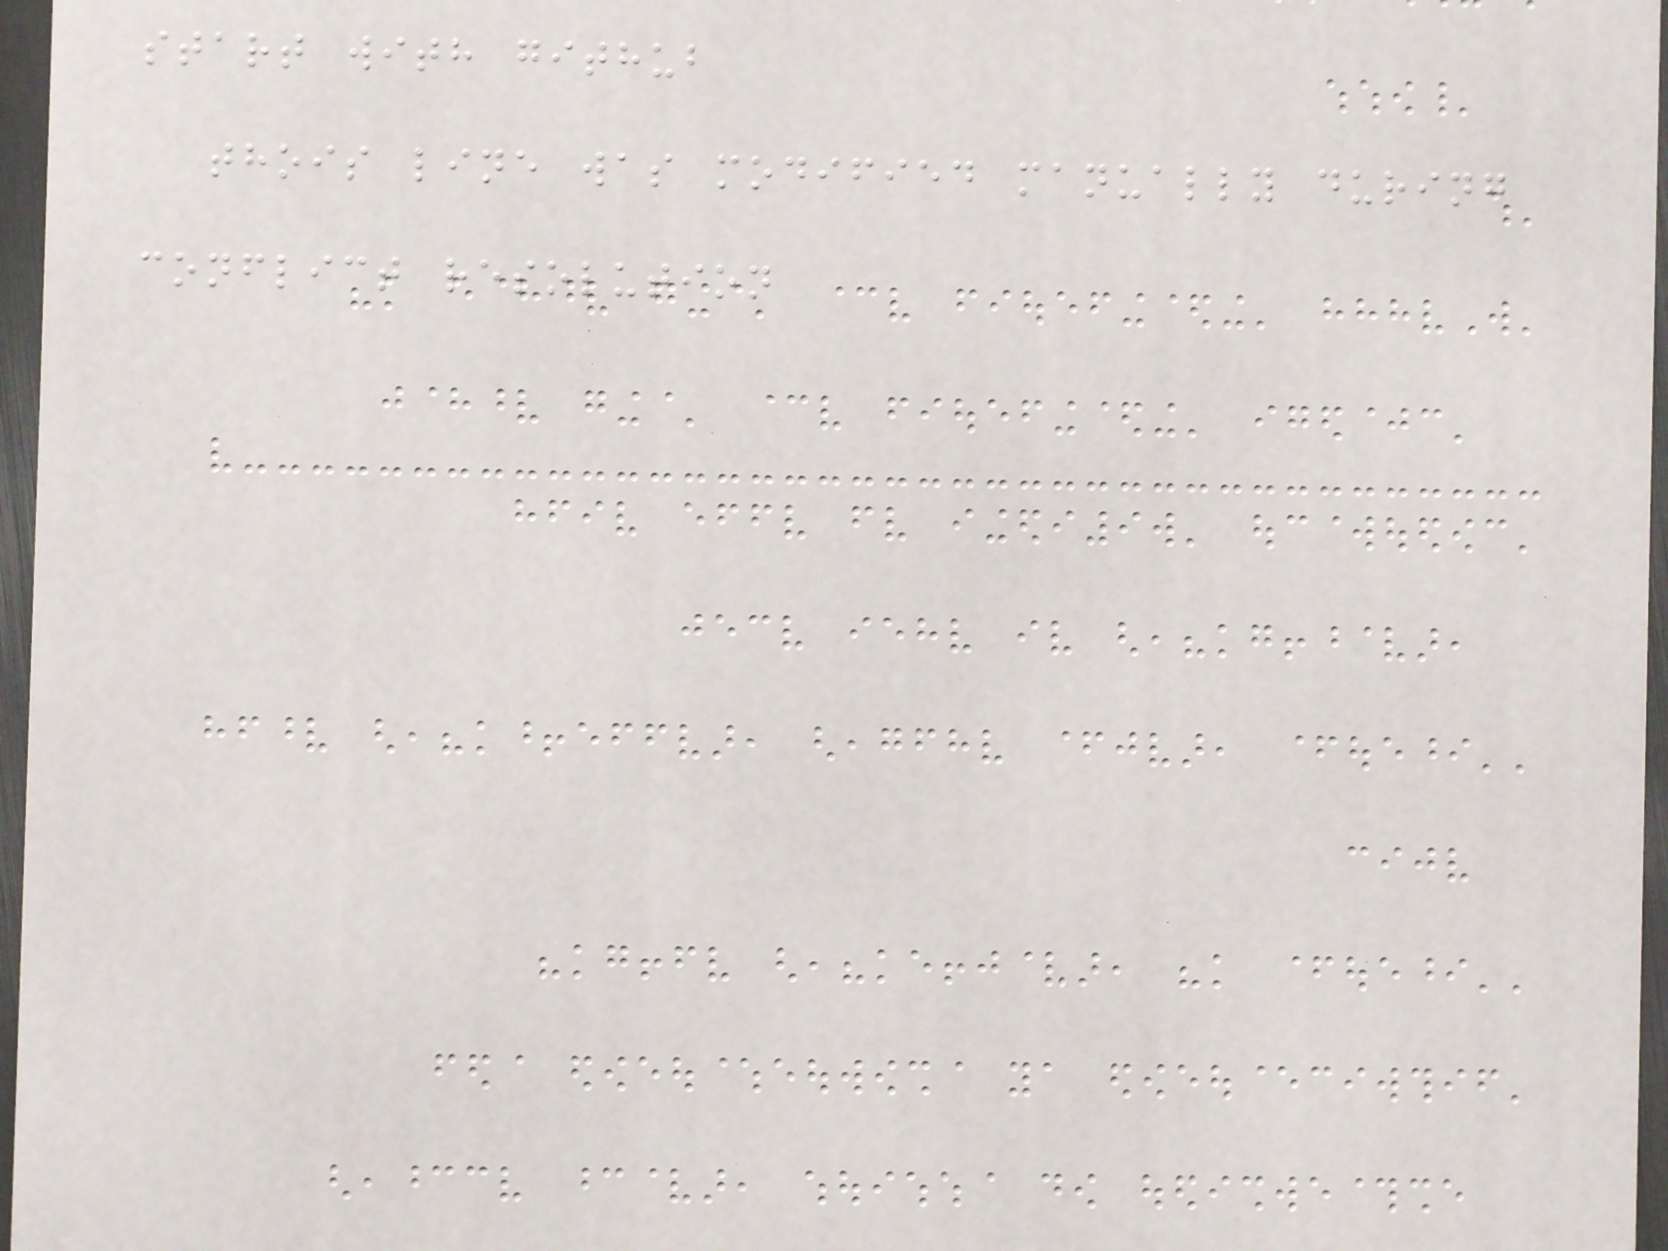start with github
thois line was modified manually during
conflict resolution
